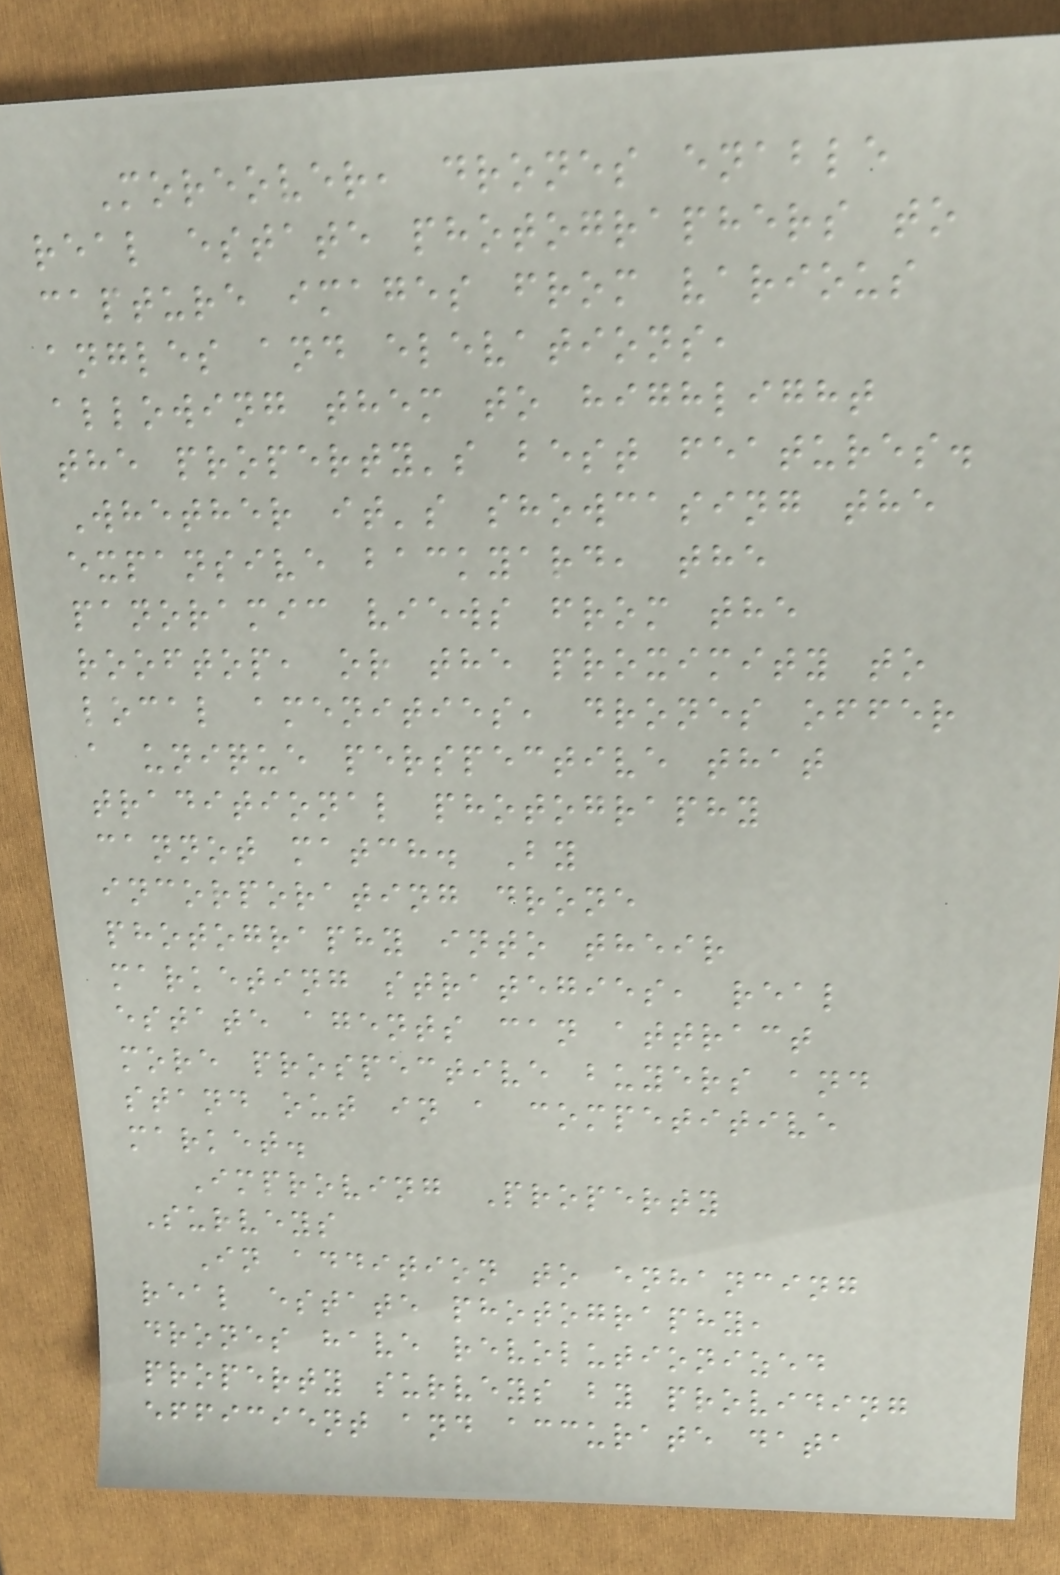Moreover, drones enable
real estate photographers to
capture images from various
angles and elevations,
allowing them to highlight
the property's best features.
Whether it's showcasing the
expansive backyard, the
panoramic views from the
rooftop, or the proximity to
local amenities, drones offer
a unique perspective that
traditional photography
cannot match. By
incorporating drone
photography into their
marketing strategies, real
estate agents can attract
more prospective buyers and
stand out in a competitive
market.
Improving Property
Surveys
In addition to enhancing
real estate photography,
drones have revolutionized
property surveys by providing
efficient and accurate data
